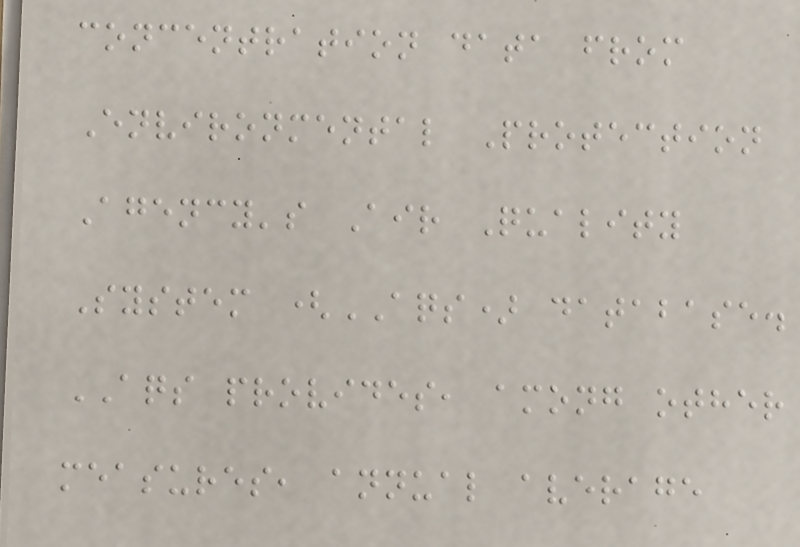concentration data from
Environmental Protection
Agency's Air Quality
System (AQS) database.
AQS provides, among other
measures, annual average
